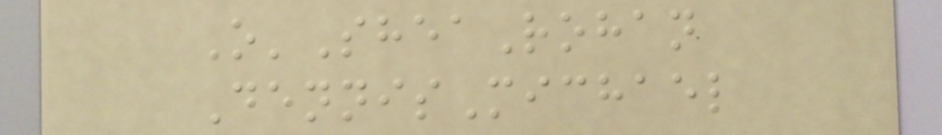O'SheaRohan
DennisMichael
